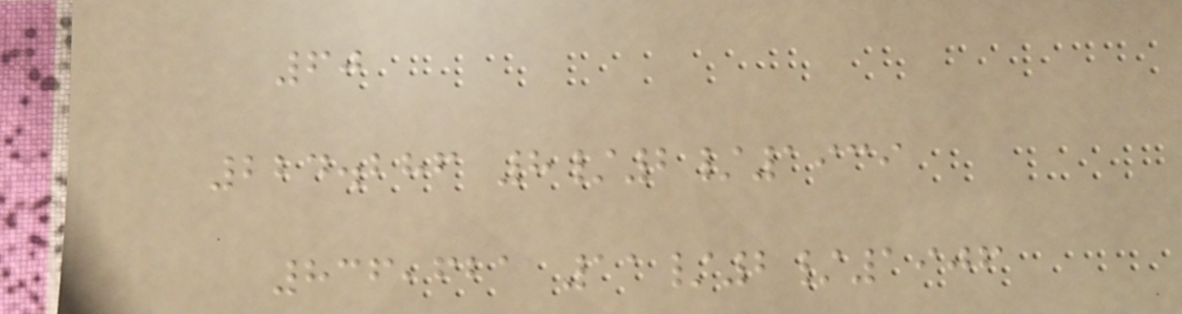60
224.286 8/2/1939
836,621 11/2/1906
